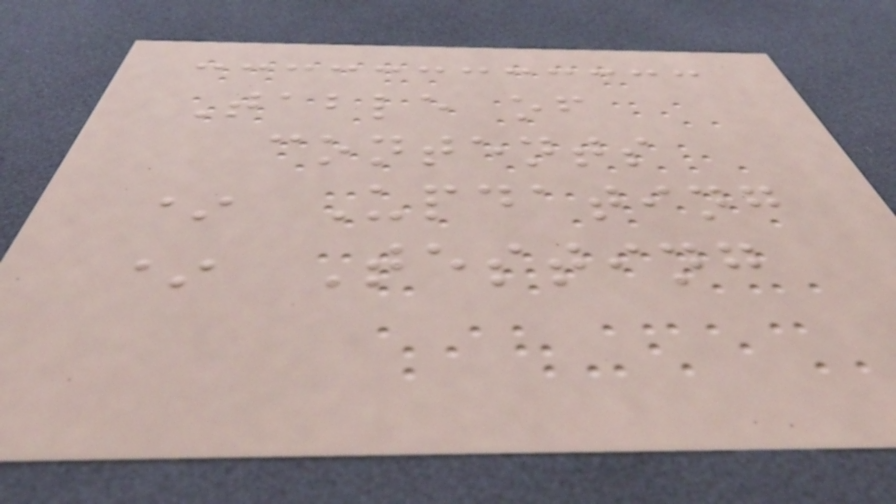Table of
contents
* Updating
* Testing
